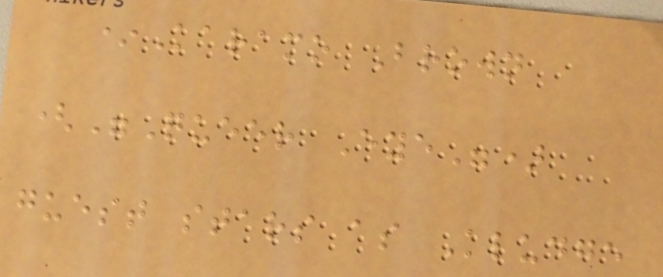*Karamo Brown
("Queer Eye")
guest stars as Kludge
